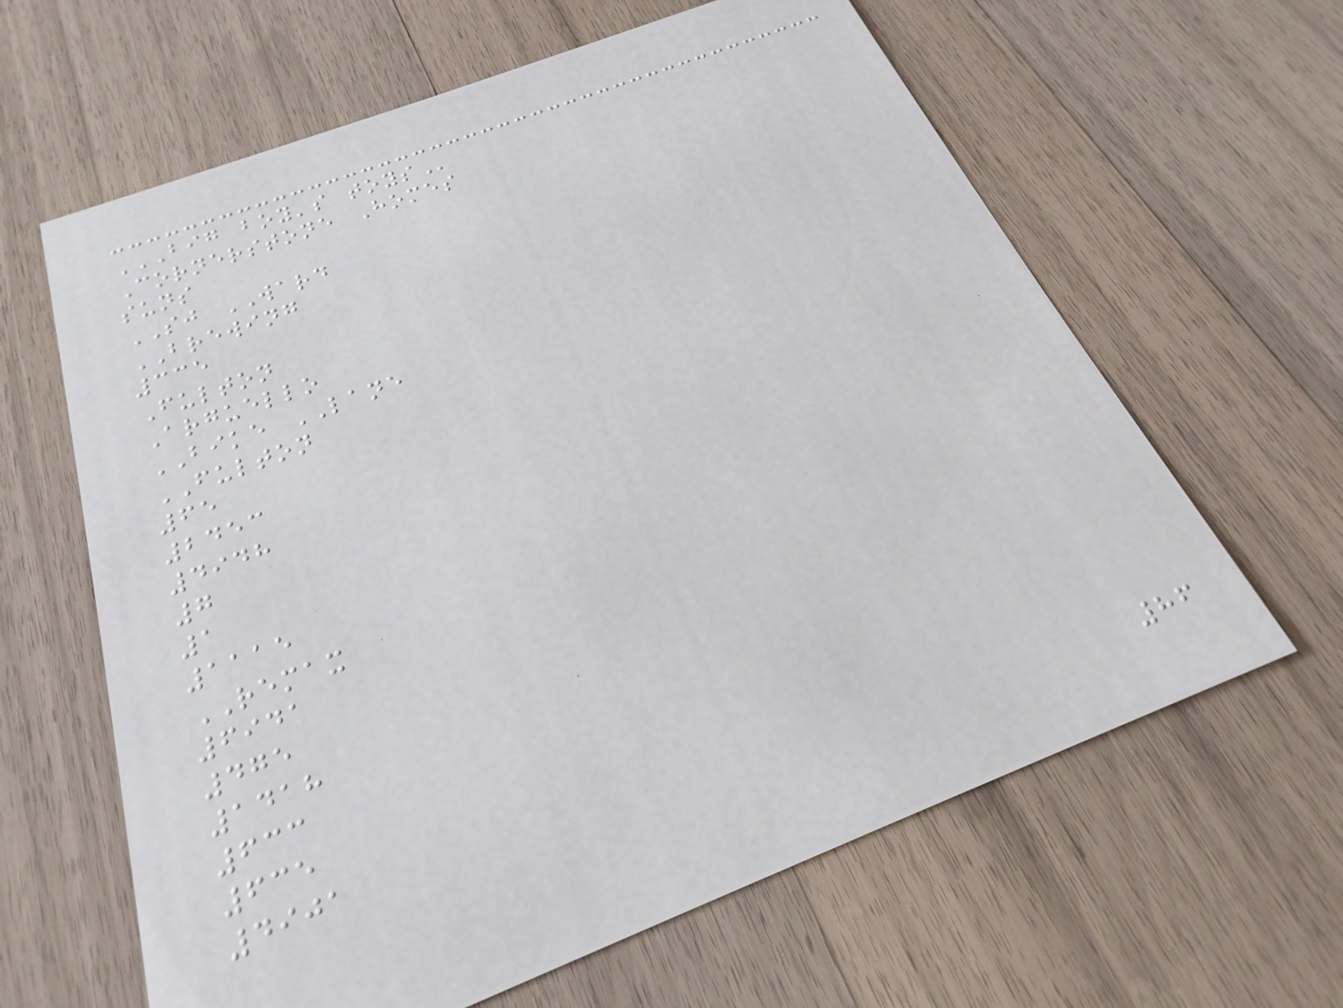BIG BOY'S TOYS
Cornerstone Homes
suns
SJ WARD
BREWING
335
Fulton
Arguello
BIKE LANE
FULTON
65
2453
4948
7
1
1115
REMAX
6941
475
1418
633
635
4901
86
